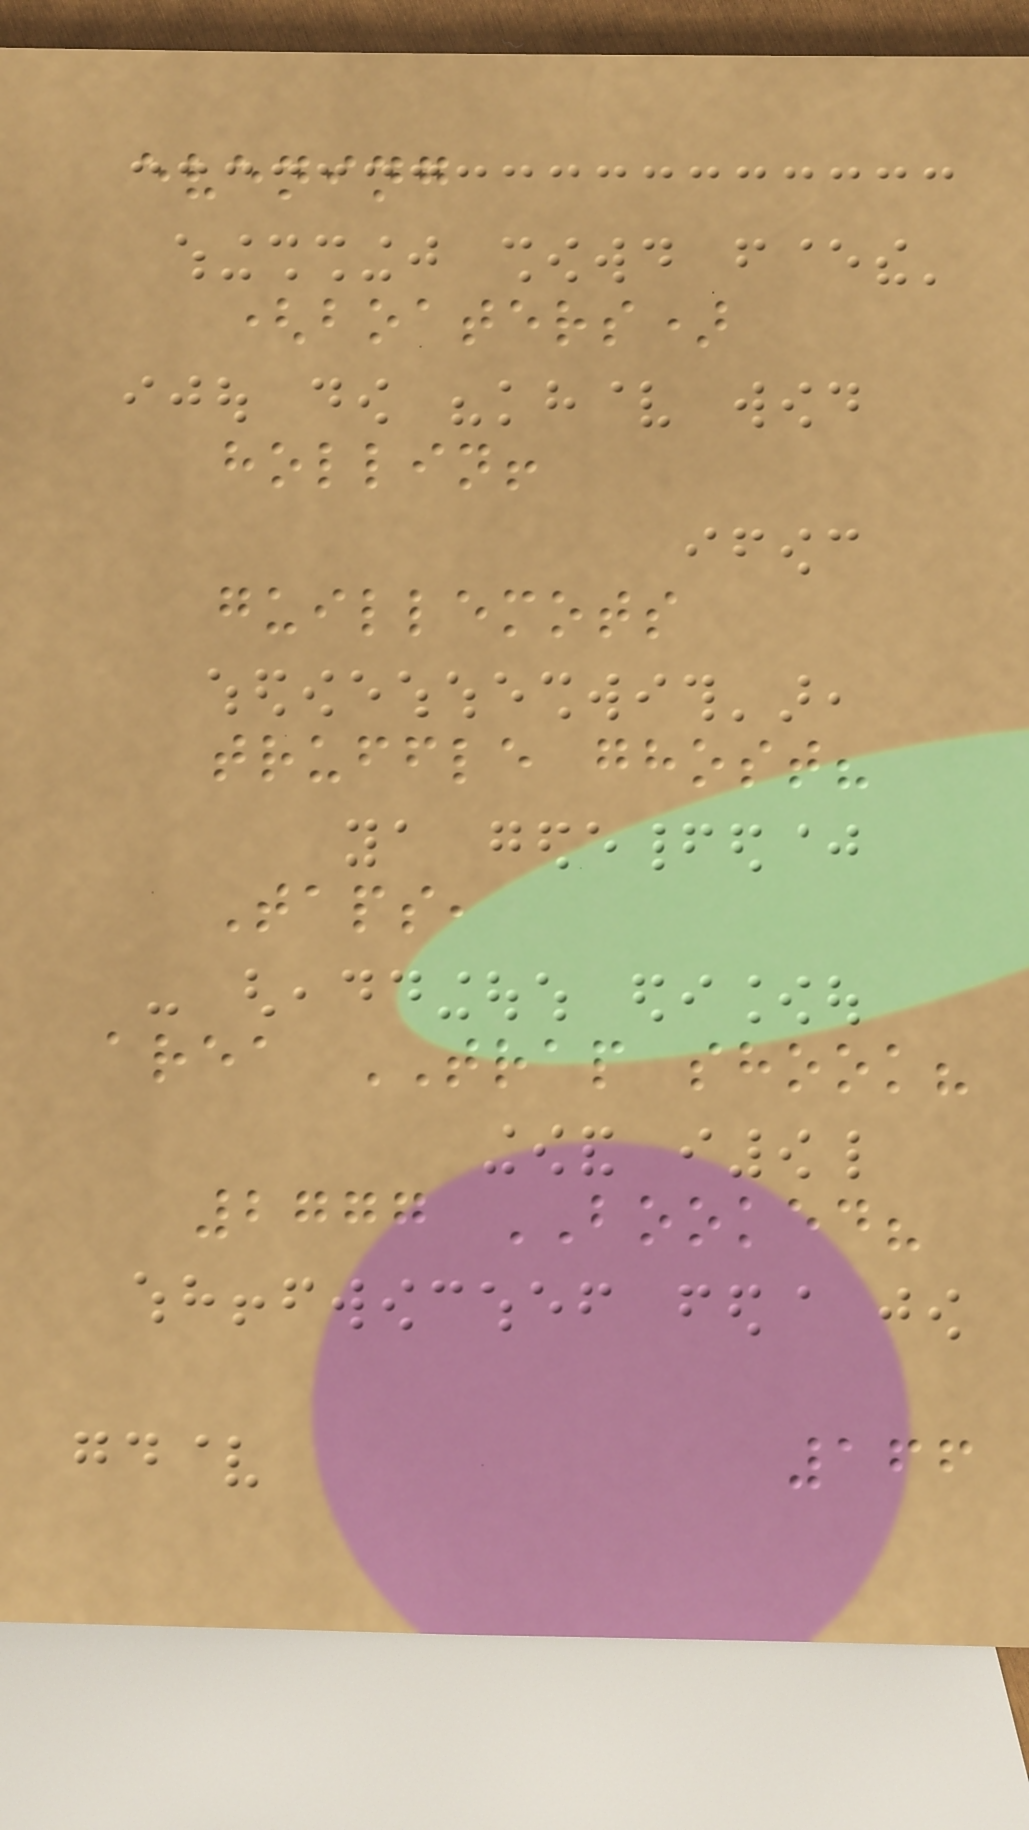evening
(boaters)
hollin!
guillemots
truffle ghost?
Taps,
area TRAP shook?
2777 BOOKED?
166
